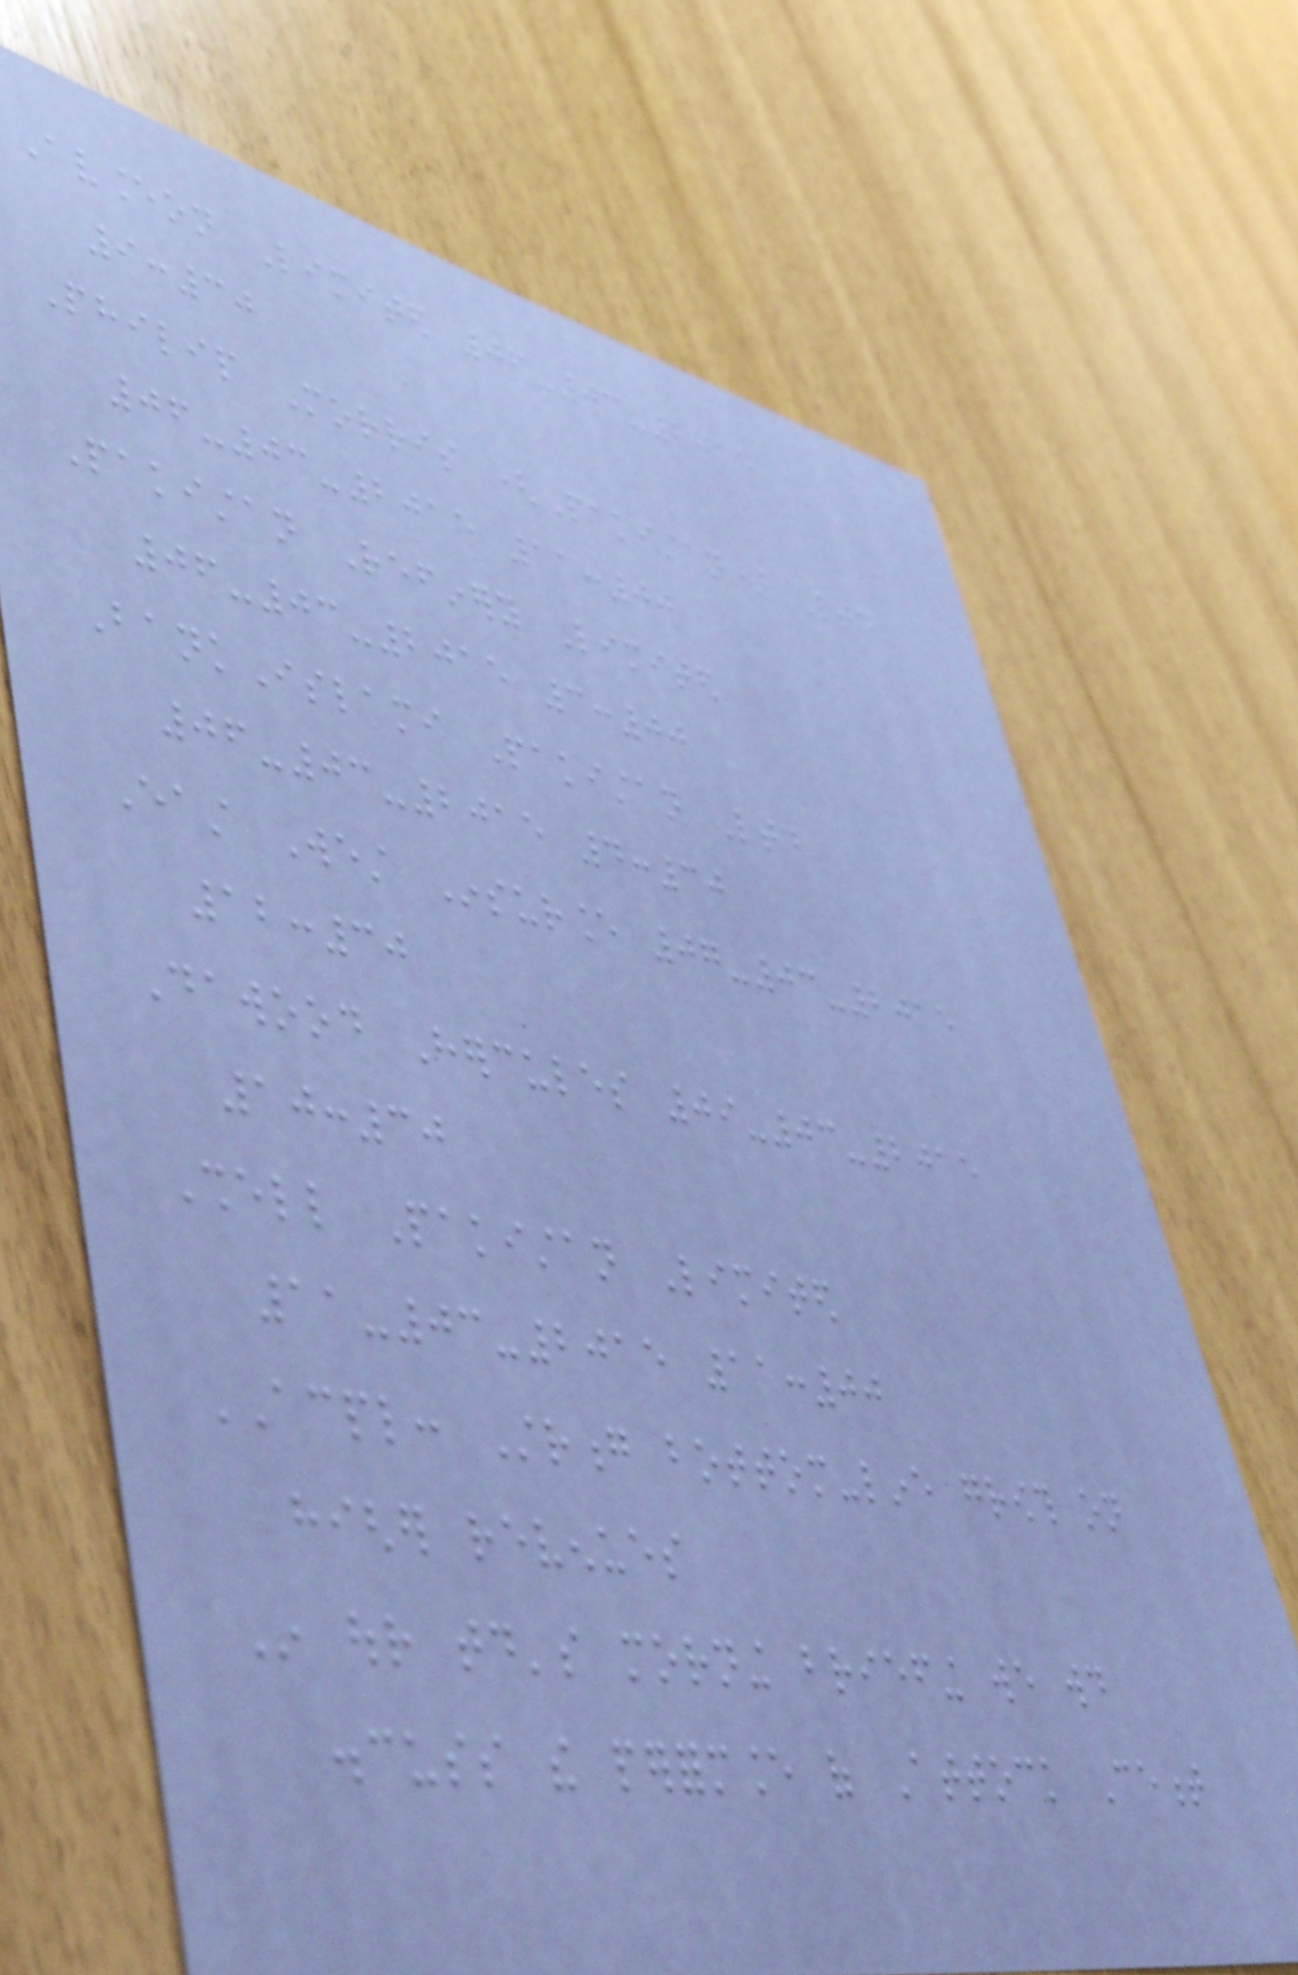Avanceon Limited 06-03-2015
9:30
Philip Morris (Pakistan) Ltd
06-03-2015 11:00
Pakistan Refinery Limited
06-03-2015 3:00
BankIslami Pakistan Ltd
06-03-2015 4:30
East West Insurance 07-03-2015
12:30
Dawood Hercules 09-03-2015
10:30
Shell Pakistan Limited
11-03-2015 11:00
ACPL: Strong bottom-line growth on
higher revenues
In our today's morning briefing we would
discuss the performance of Attock Cement
